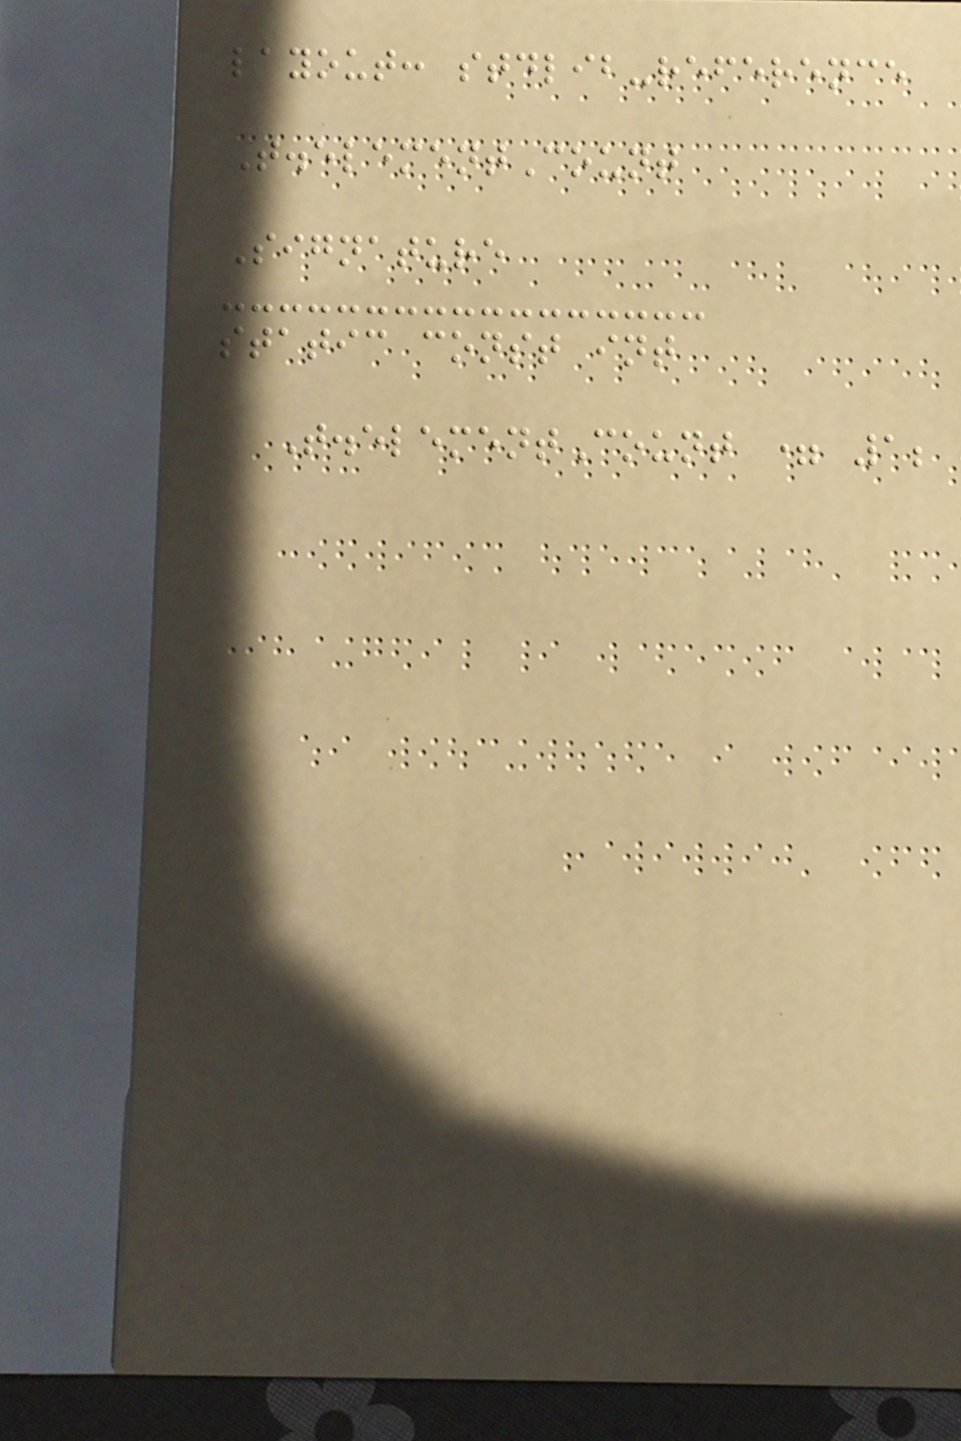layout: stdlib-reference
T.elementCount
Signature
static const int
T.elementCount = 1;
